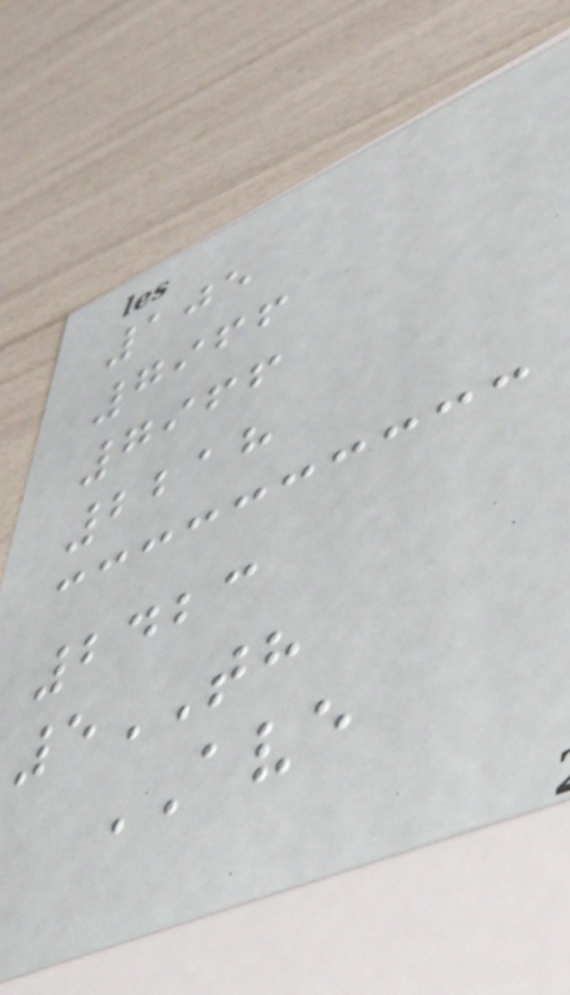105
7966
7966
2218
2423
5TH
AVE
